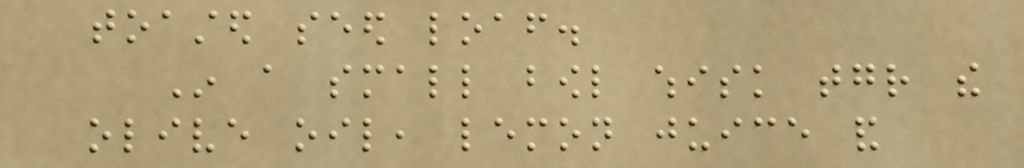toasted seed loaf.
In a small bowl whisk together the
olive oil, lemon juice and
